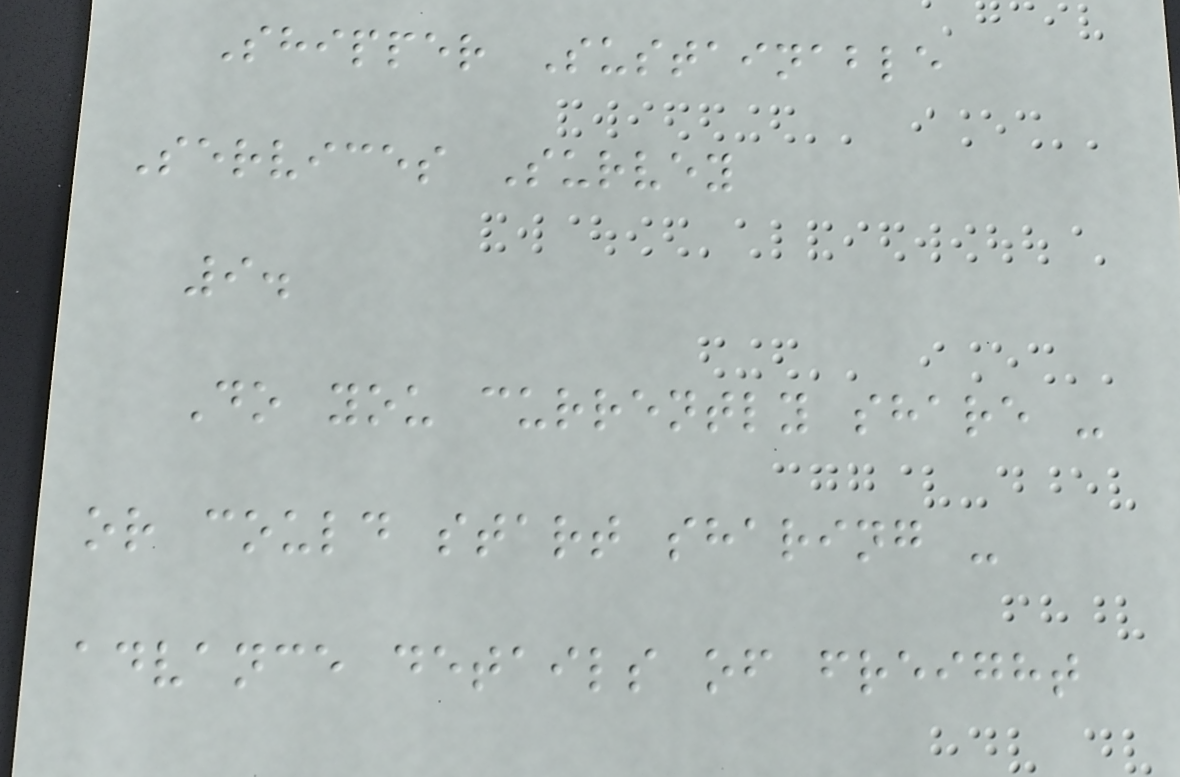Shipper Sustainable
Services Survey
9.
Do you currently share -
or could start sharing -
advance details of freight
